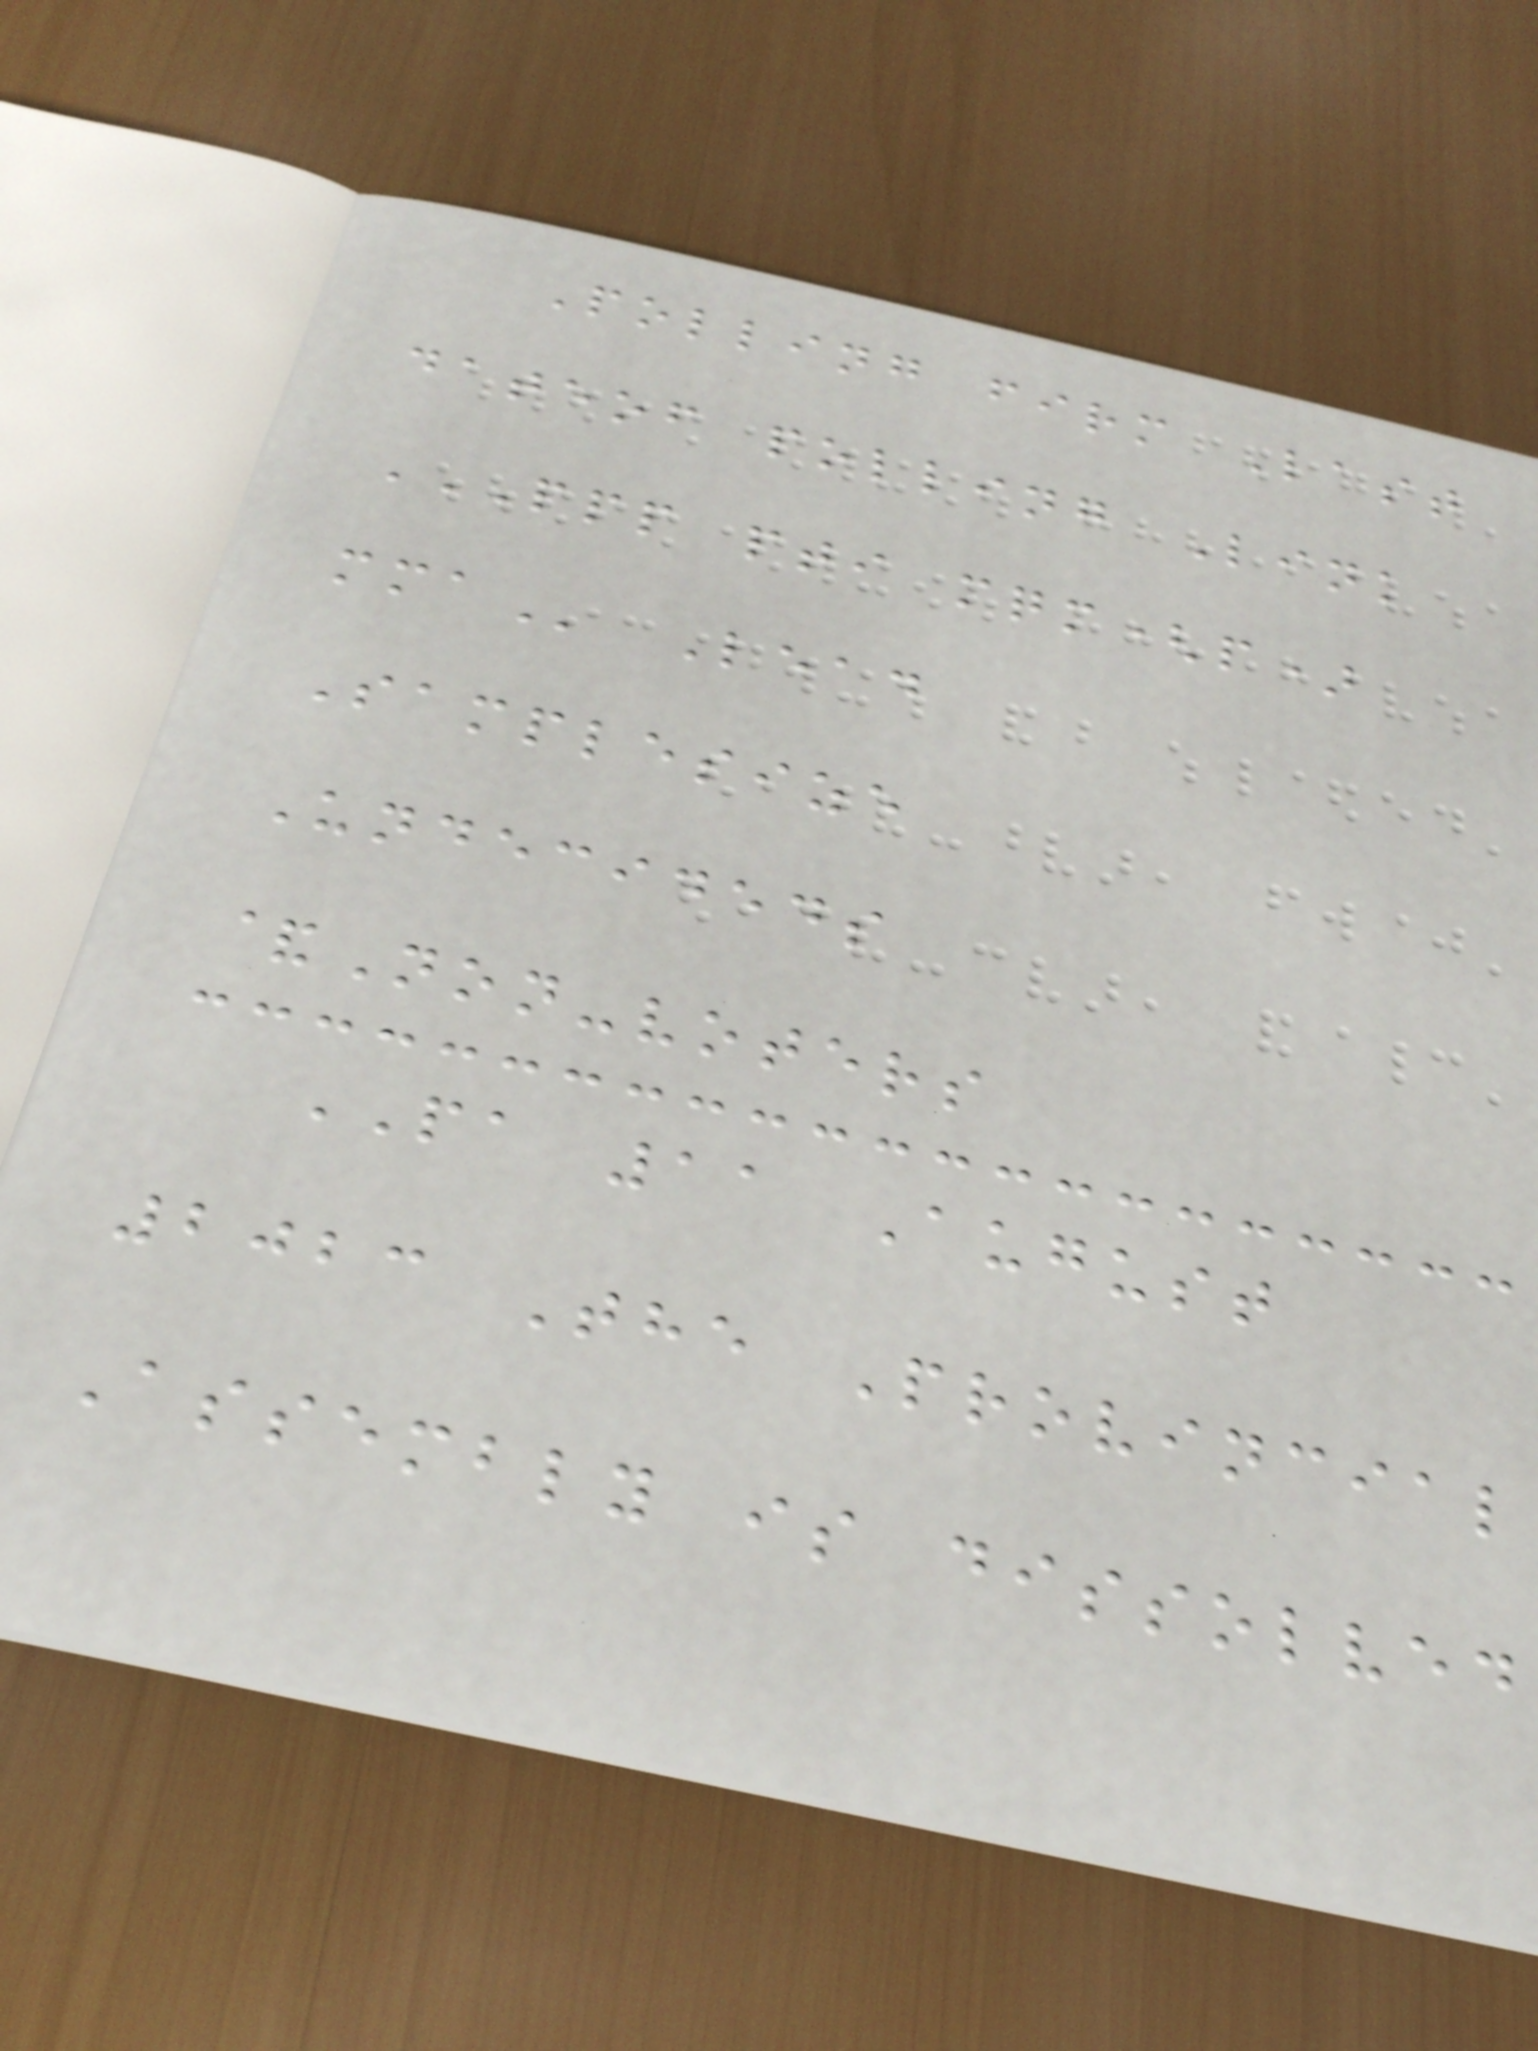Polling firm Last
dateof polling Link
PPP PTI MQM(P)
MMA Lead
Samplesize
Undecideds
&Non-voters
PA 11 August
2023 The Provincial
Assembly is dissolved
